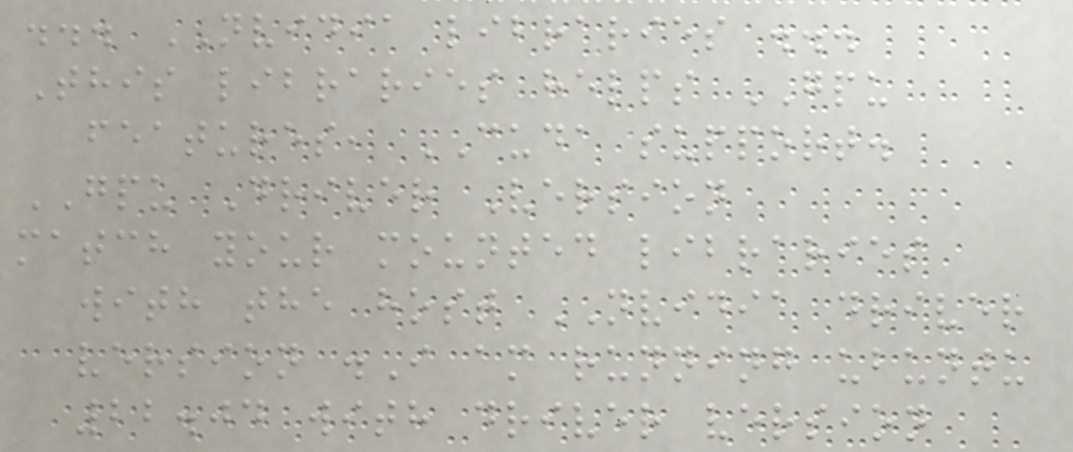... NVIDIA libraries ...
This libraries helps GPU
features, CUDA support.
GPU Driver Version
match your mounted libraries
with the host NVIDIA driver
version .I am running ubuntu
22.04 with driver version
